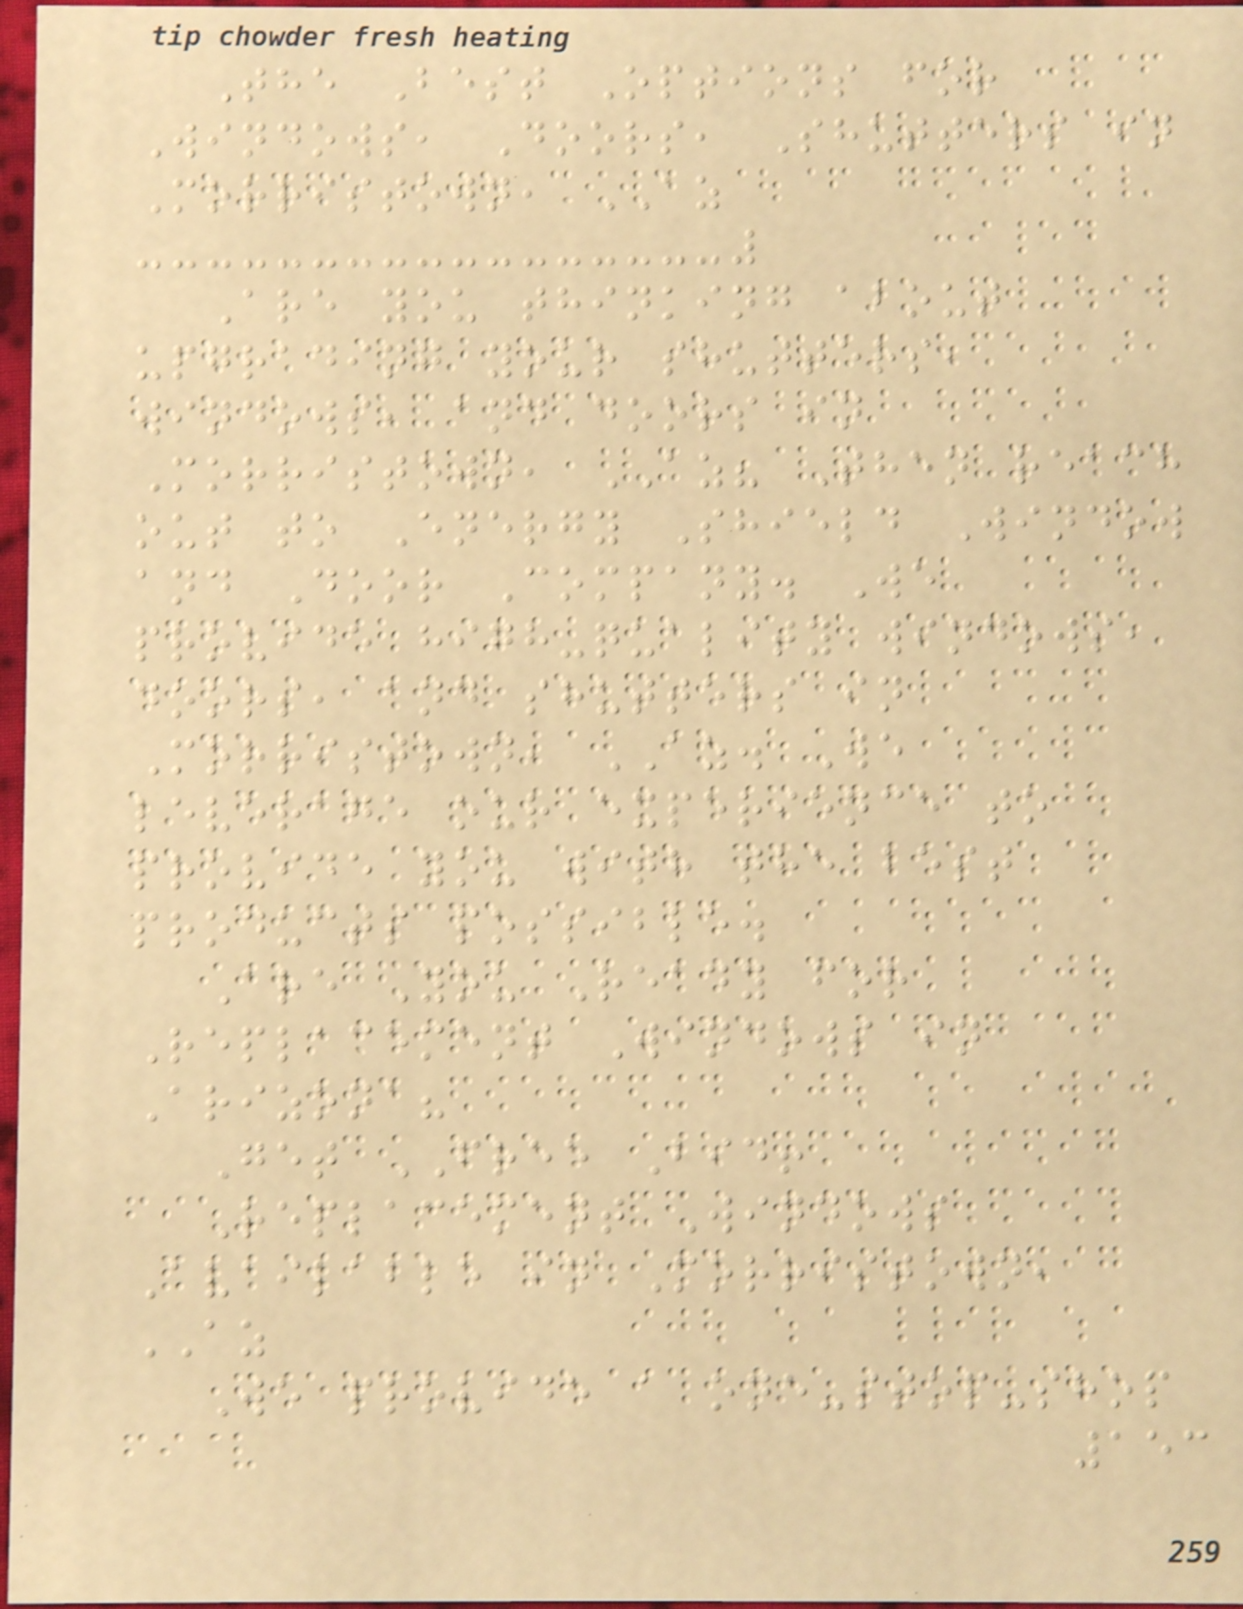The Best Options for
Windows, Doors, Shutters in
Morristown, AZ
Are you thinking about
upgrading your shutters,
windows, and doors in
Morristown, AZ? Then reach
out to Energy Shield Window
and Door Company. We
provide high-quality windows,
doors, and shutters in
Morristown, AZ. We
leverage our experience to
provide you with the best
products possible.
Are You Ready for
Replacement Windows in
Arizona?
Get FREE Bid!
Replacement Windows
Available in Morristown,
AZ
We provide a one-stop-shop
153
